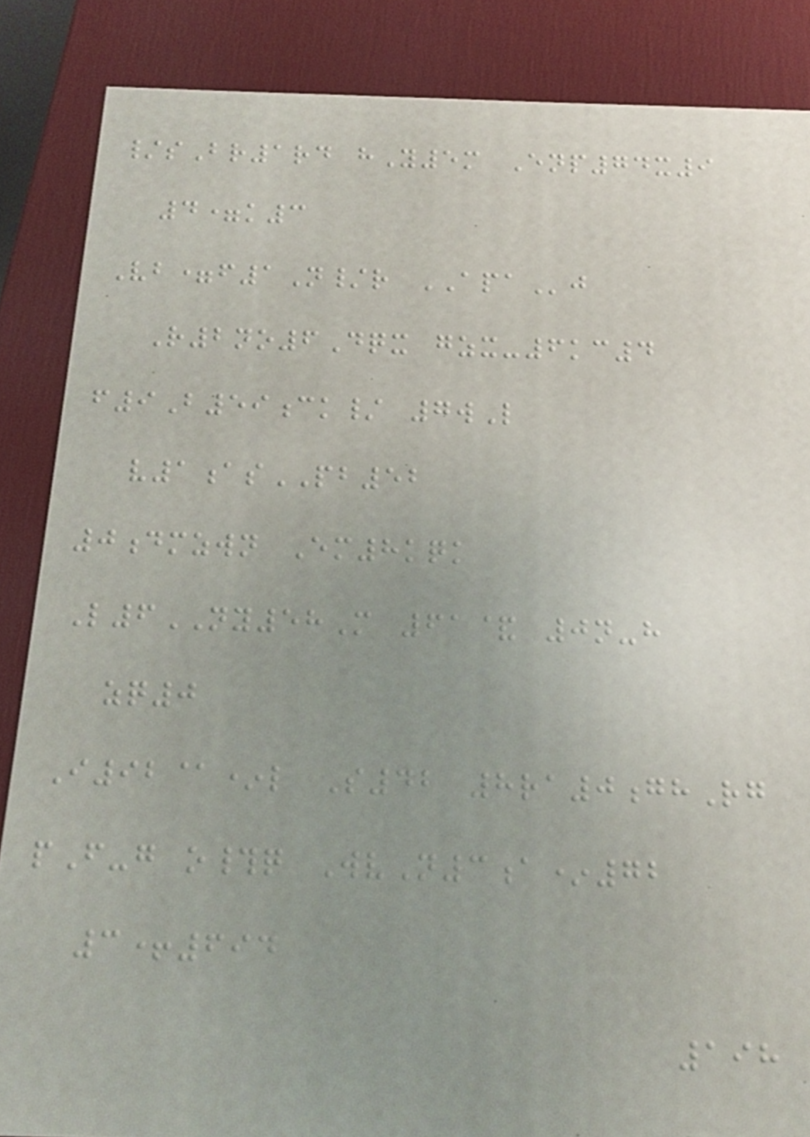/sBr1rd hY5m Enp74x9
4=k3
Vb=f1N/r APAj
R2no6Dqx gzx-6kc4
f9B59ck/ 7wL
v1asPB52
0dmzwn Em8kqk
L6NY58M 61& 0n-h
zq0
I92@*l S42 8ra0ghRg
pF-g o#q WvN3a*72
3+694
198
